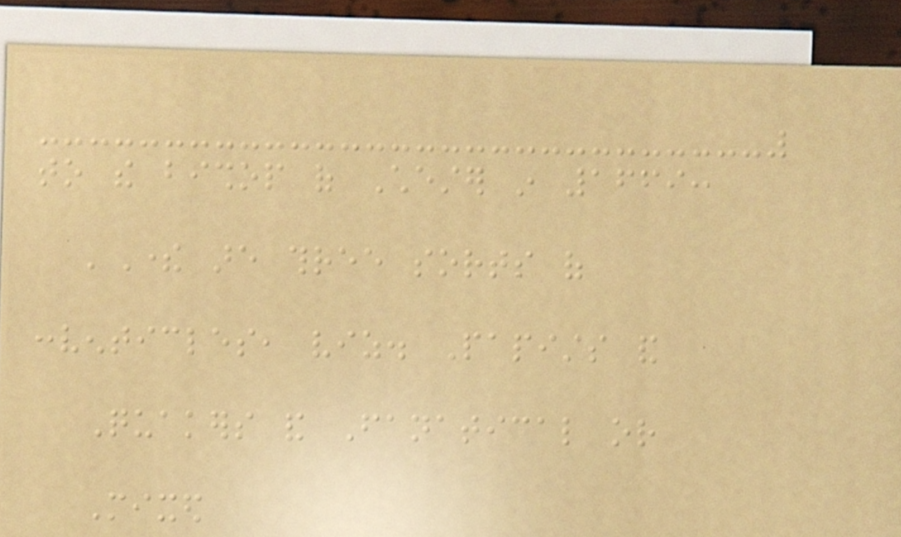to the bishop of Chester in 1669:
'There are three sorts of
conventicles, viz. Papists and
Quakers and Fanatical or
Mixed
